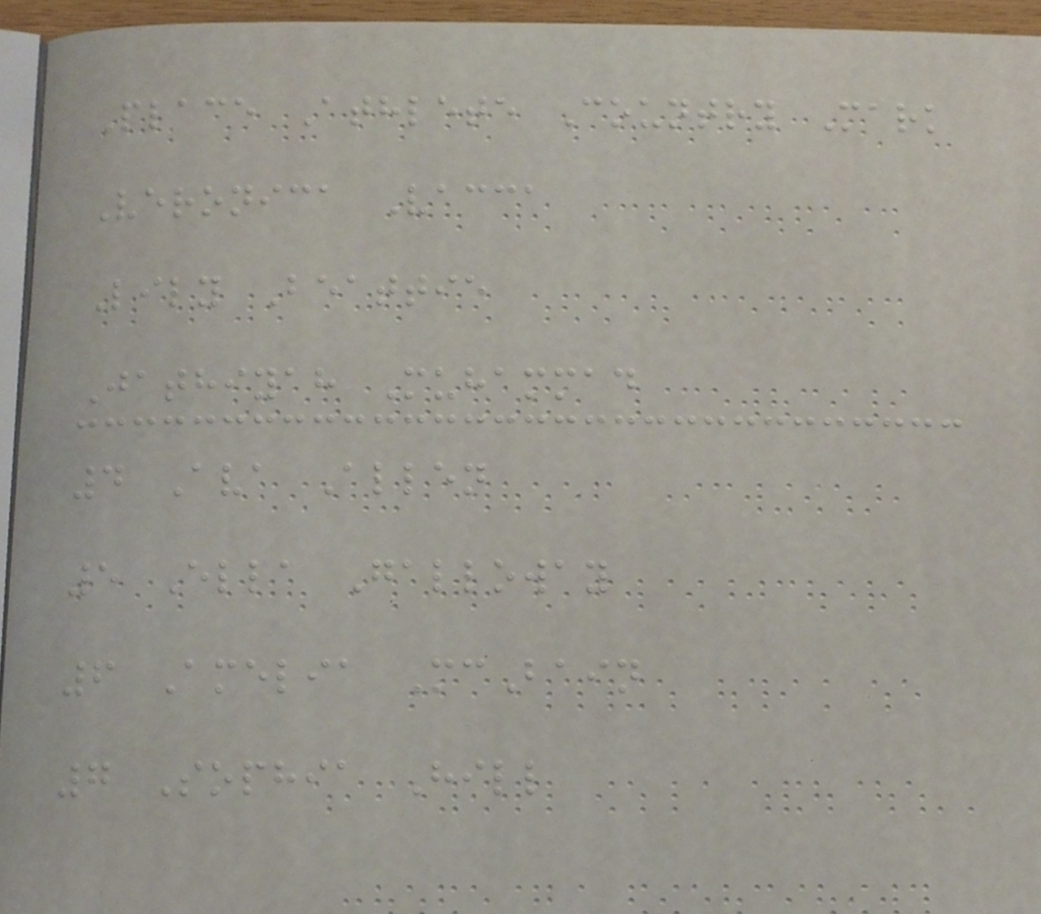Place Athlete Country Mark
Veronica Vacca
Lily Beattie
Jathiyah Muhammad
4 Ava Allen
5 Ella Galloway
6 Amelia McBain
7 Sophia Hill
